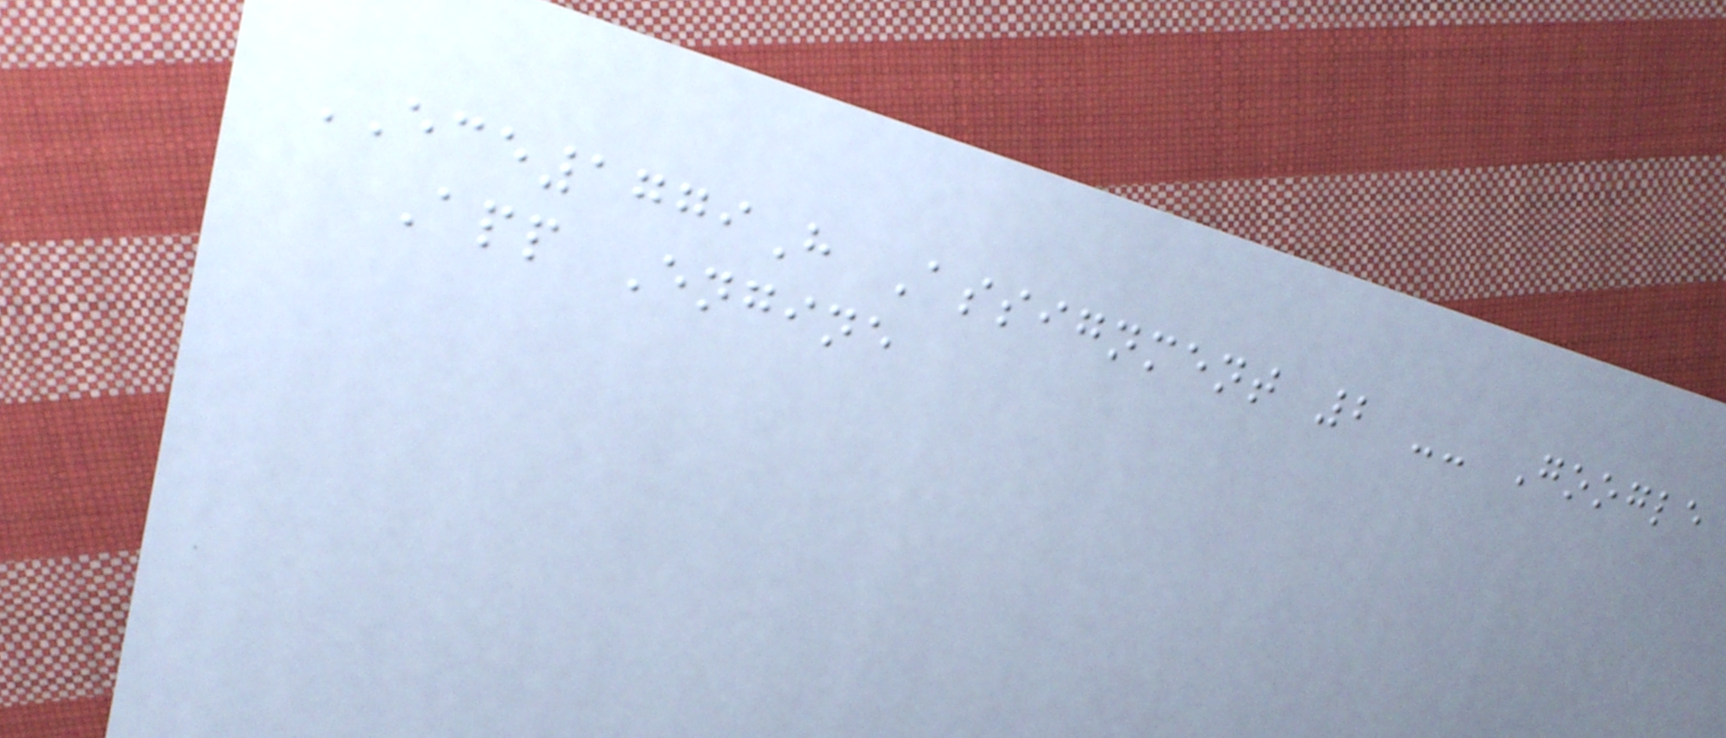ECE1779H Assignment 2 -- Google
App Engine
